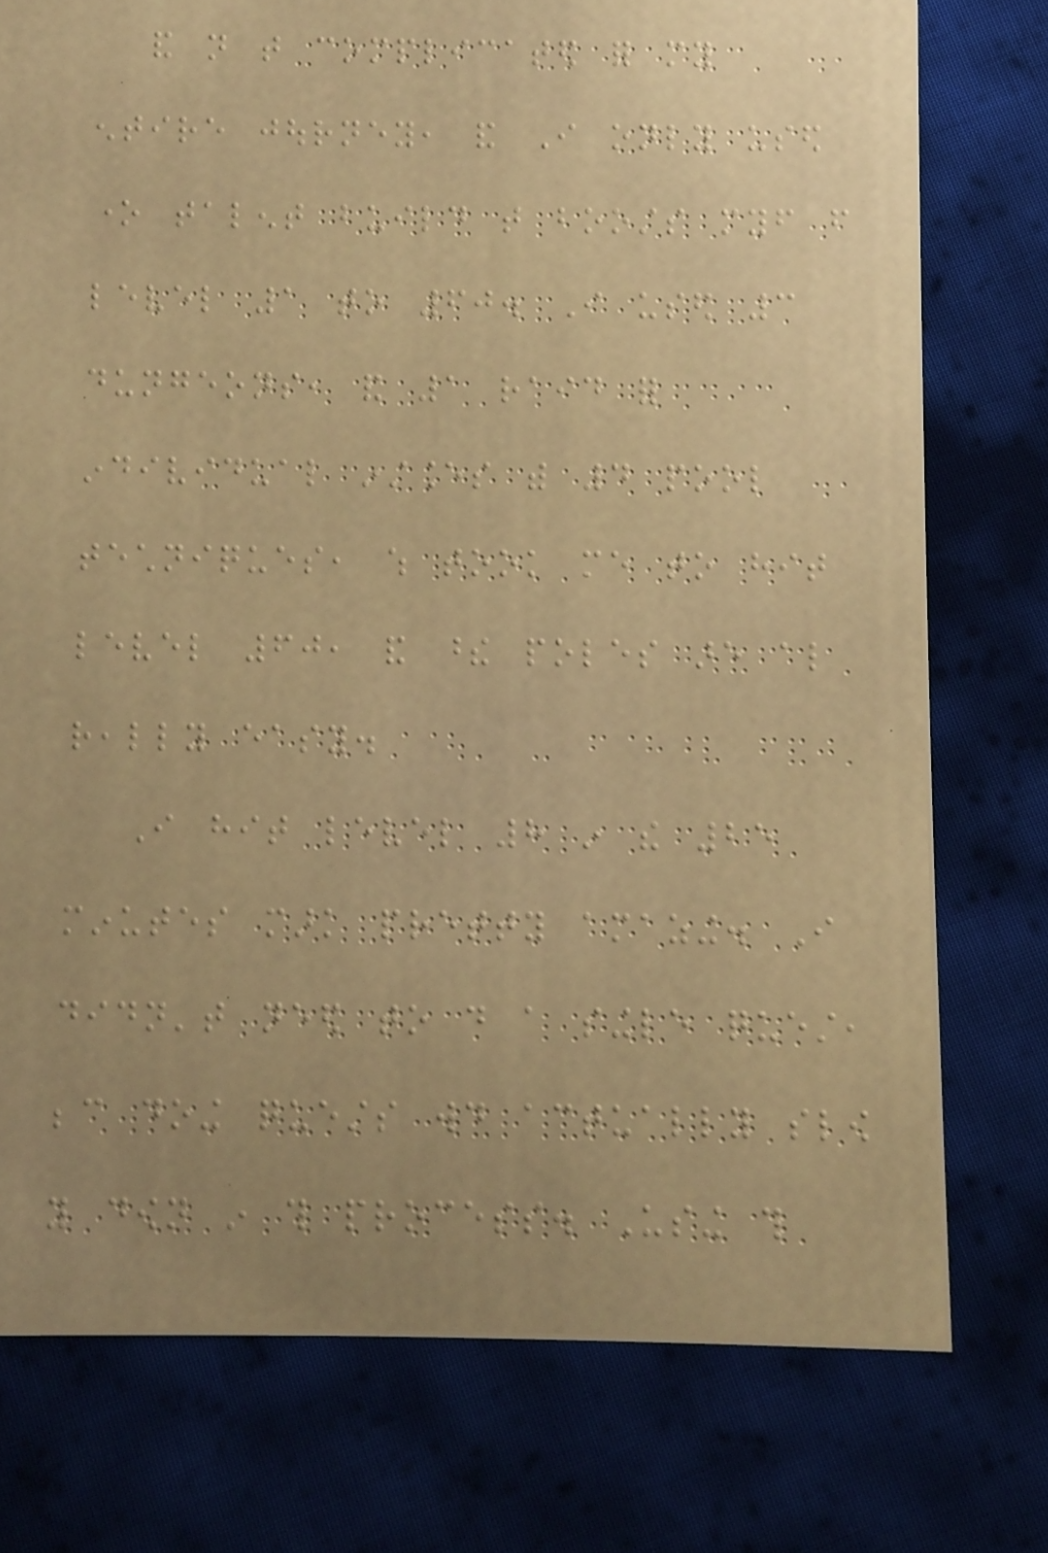and not that complicated for my
entire journey, and I only used
one talent build that boosts myself from
level 1 to 60. I used 3
dungeons, and 1 raid for
individual instances with 4 pool
techniques, which took me to hit
level 60, and these poles are also
really easy.
I hit level 8 in the 25
minutes mark pretty amazing. I
didn't need to do a single quest,
because doing quests would actually slow
you down in this process. Using this
